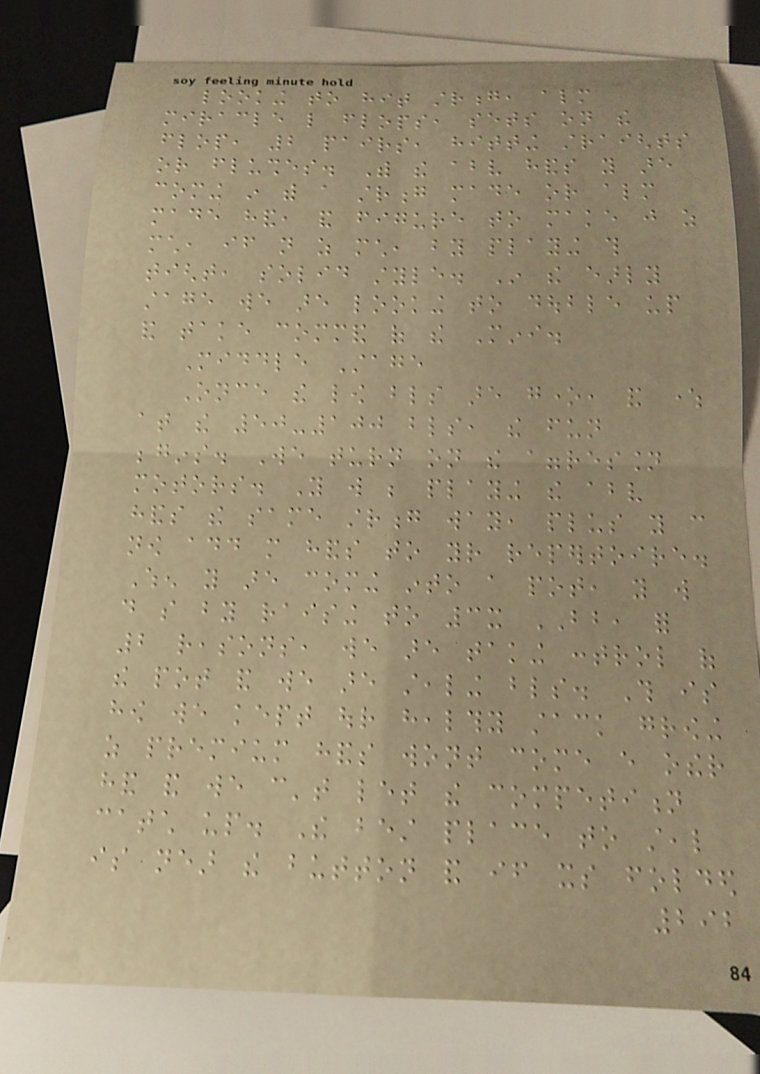looking to hit strong, almost
miracle like flops, sets on the
flop, 2 pairs, hitting straights
or flushes. With the above hands you are
coming in with a strong made or almost
made hand, and figure to make just as
much, if not as much, by playing this
tight, solid style. In the early
stage we are looking to double up
and take command of the Mini.
Middle Stage
Once the low blinds are gone, and where
at the 50-100 blinds, the fun
begins. We turn on the aggression
motors. You will be playing the above
hands the same strong way, plus you can
now add more hands to your repertoire.
When you are coming into a pot, you will
do so by raising to 3x BB, for
2 reasons, we are taking control of
the pot and we are stealing blinds. This is
how we kept our healthy stack growing
as premium hands wont come every other
hand and we can't let the competition
catch up. The best place to steal
is near the button and if its folded
292
